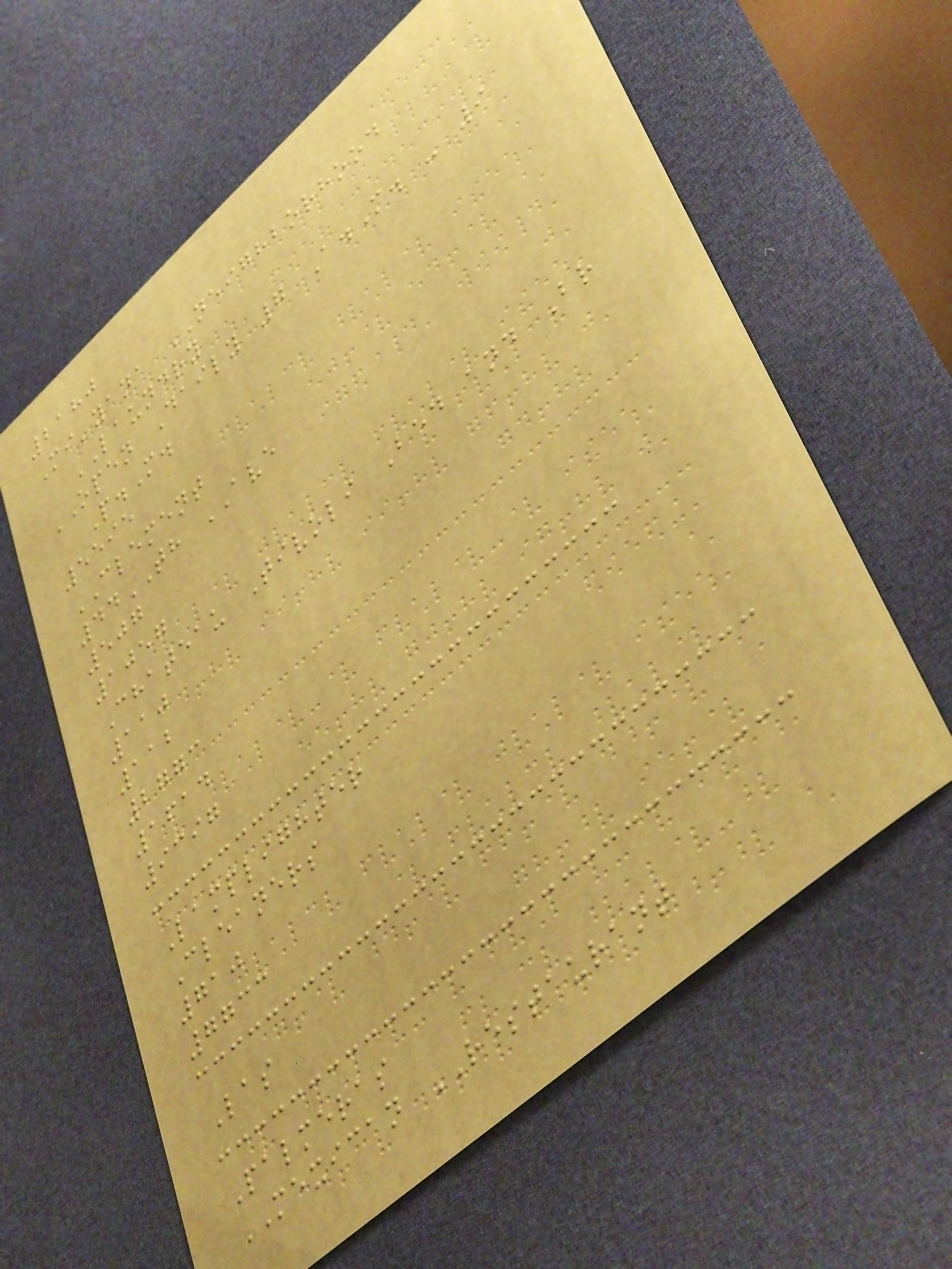2180
Mi'yana NEIGHBORHOOD
LAUNDRY
OPEN Daily 7 A.M. - 9
P.M.
5595
CLEMENT
44TH AVE
507
1057
Chateau Tivoli Bed and Br
110
112
2773
1614
9397
Lamplighter
Cleaners
710
7733
Las
Palmeras
MEXICAN RESTAURANT
